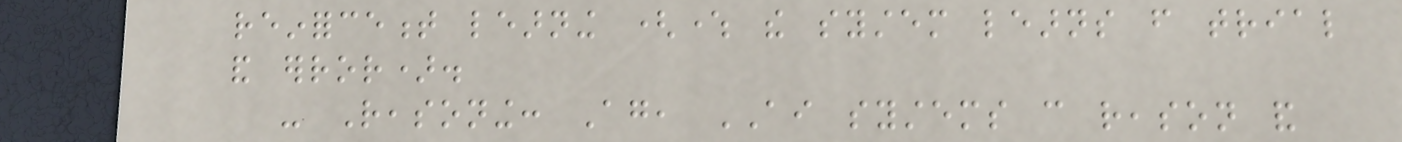reinforcement learning (where the system learns from trial
and error).
- Reasoning: Again, AI systems can reason and
